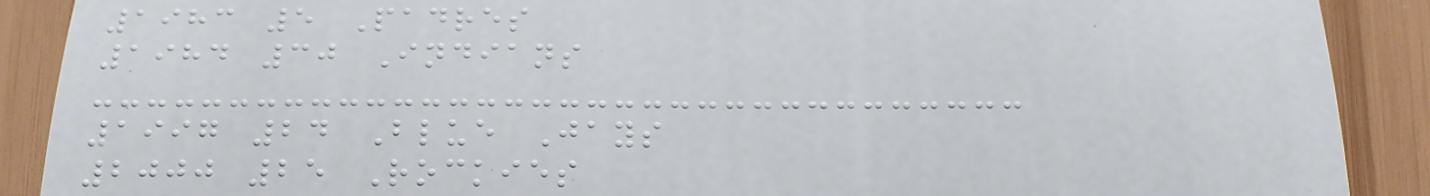1983 5 Padres
1984 30 Indians
1997 24 Blue Jays
2000 25 Rockies
